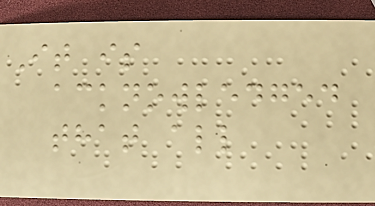It is
acknowledged
that all
